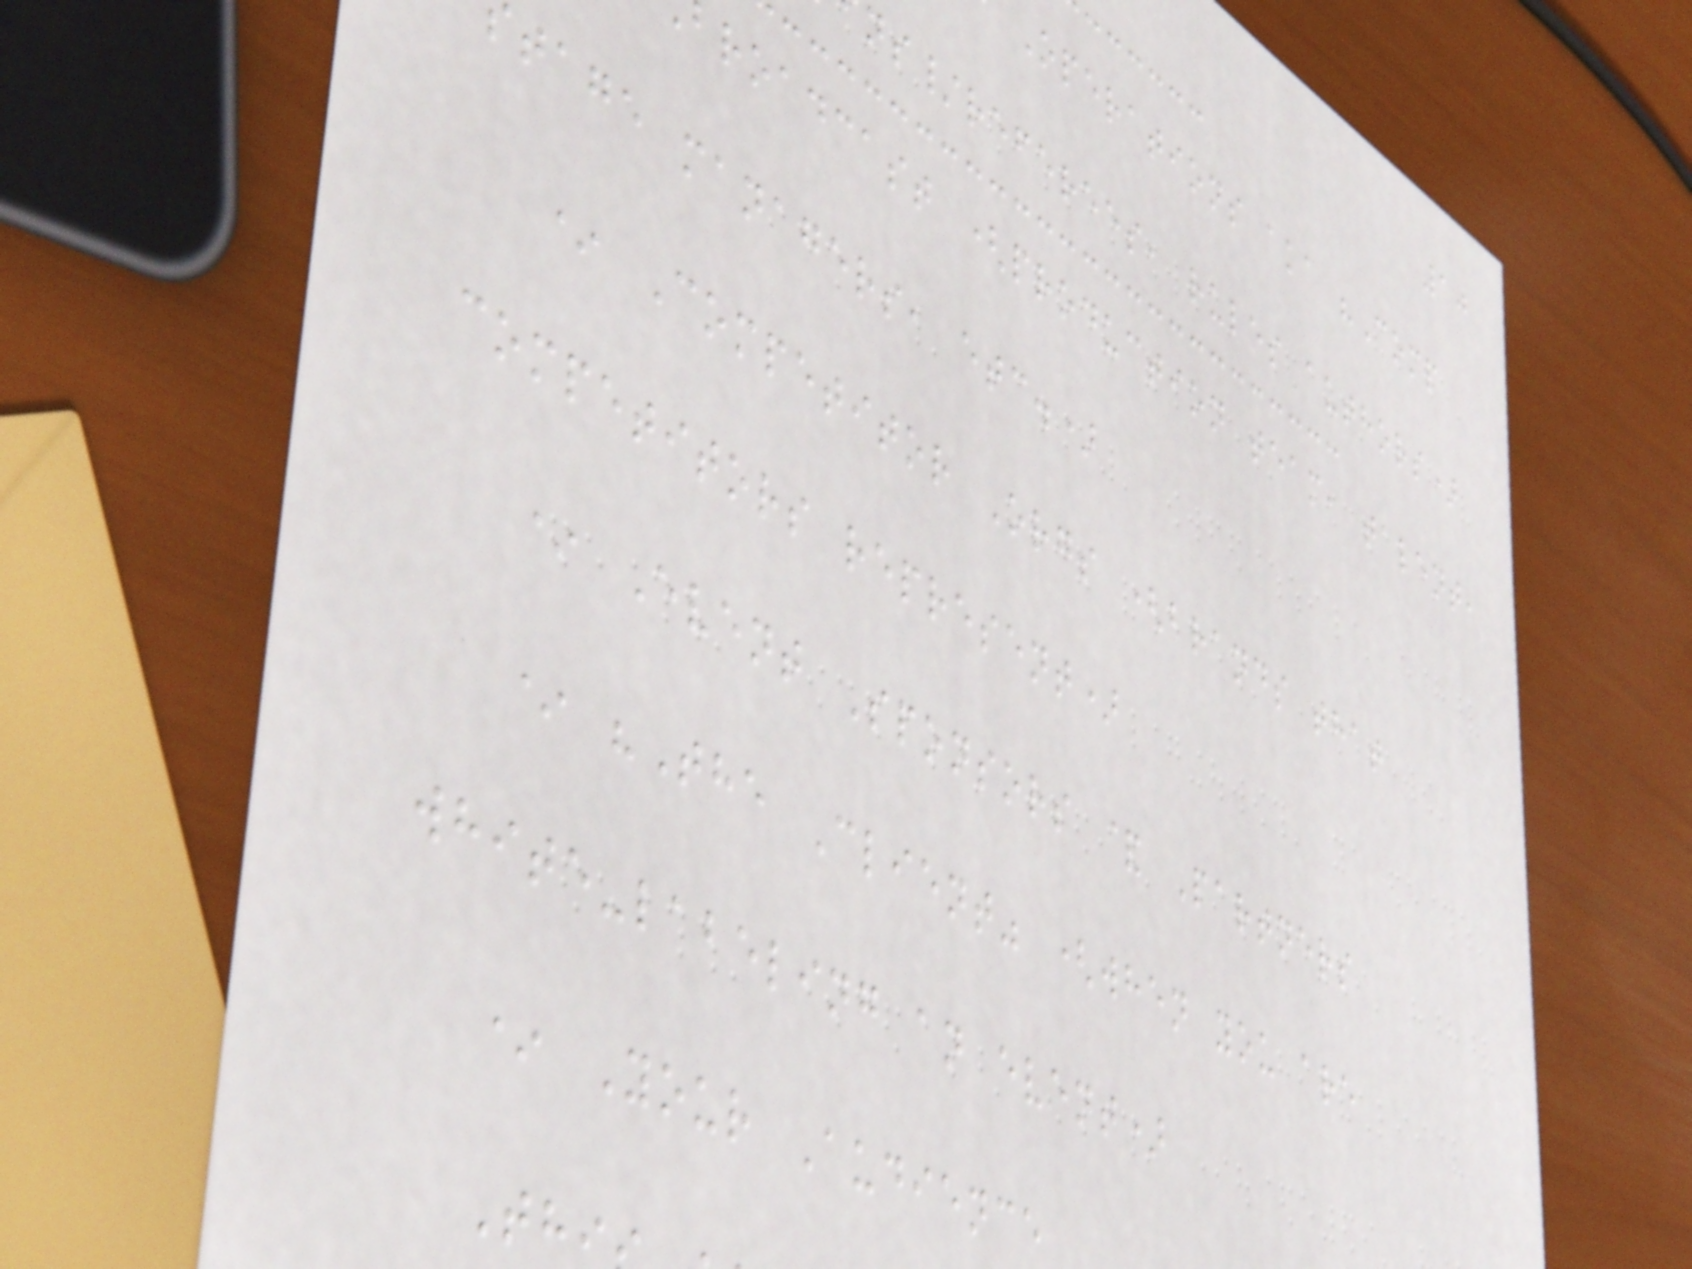10
Operations aka "Comp
ns/referees, rules authors)
roadcast (production team, talent,
tage managers, etc.)
* Competitor Orgs (brands that
competitors represent)
* Event Sponsors & Partners
* "The Client" (when you are
white-labeling an event)
* Your Audience
